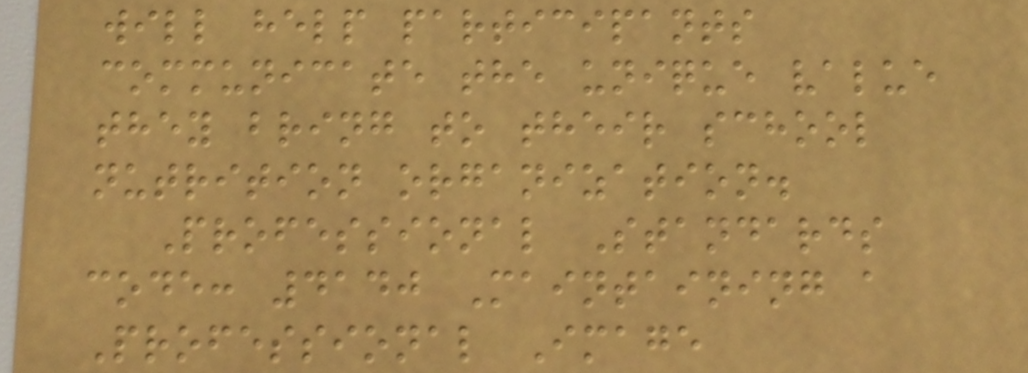will help participants
communicate the unique value
they bring to their school
nutrition organization.
Professional Standards
code: 4140 Maintaining a
Professional Image
